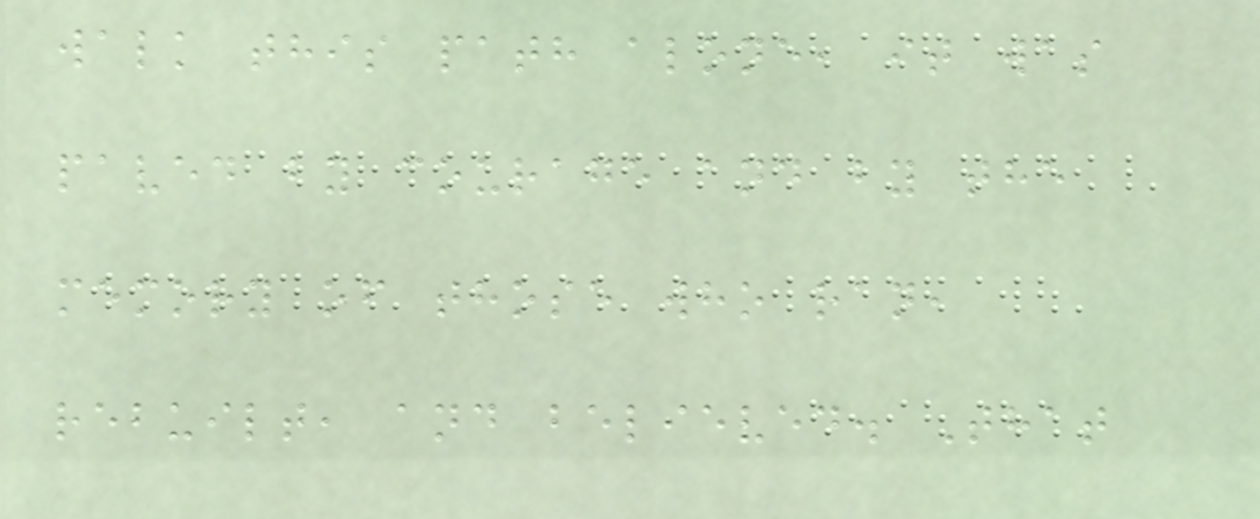walk this path alone, it was
paved by courage and by the
memory of those who ran,
rebuilt, and believed. That
